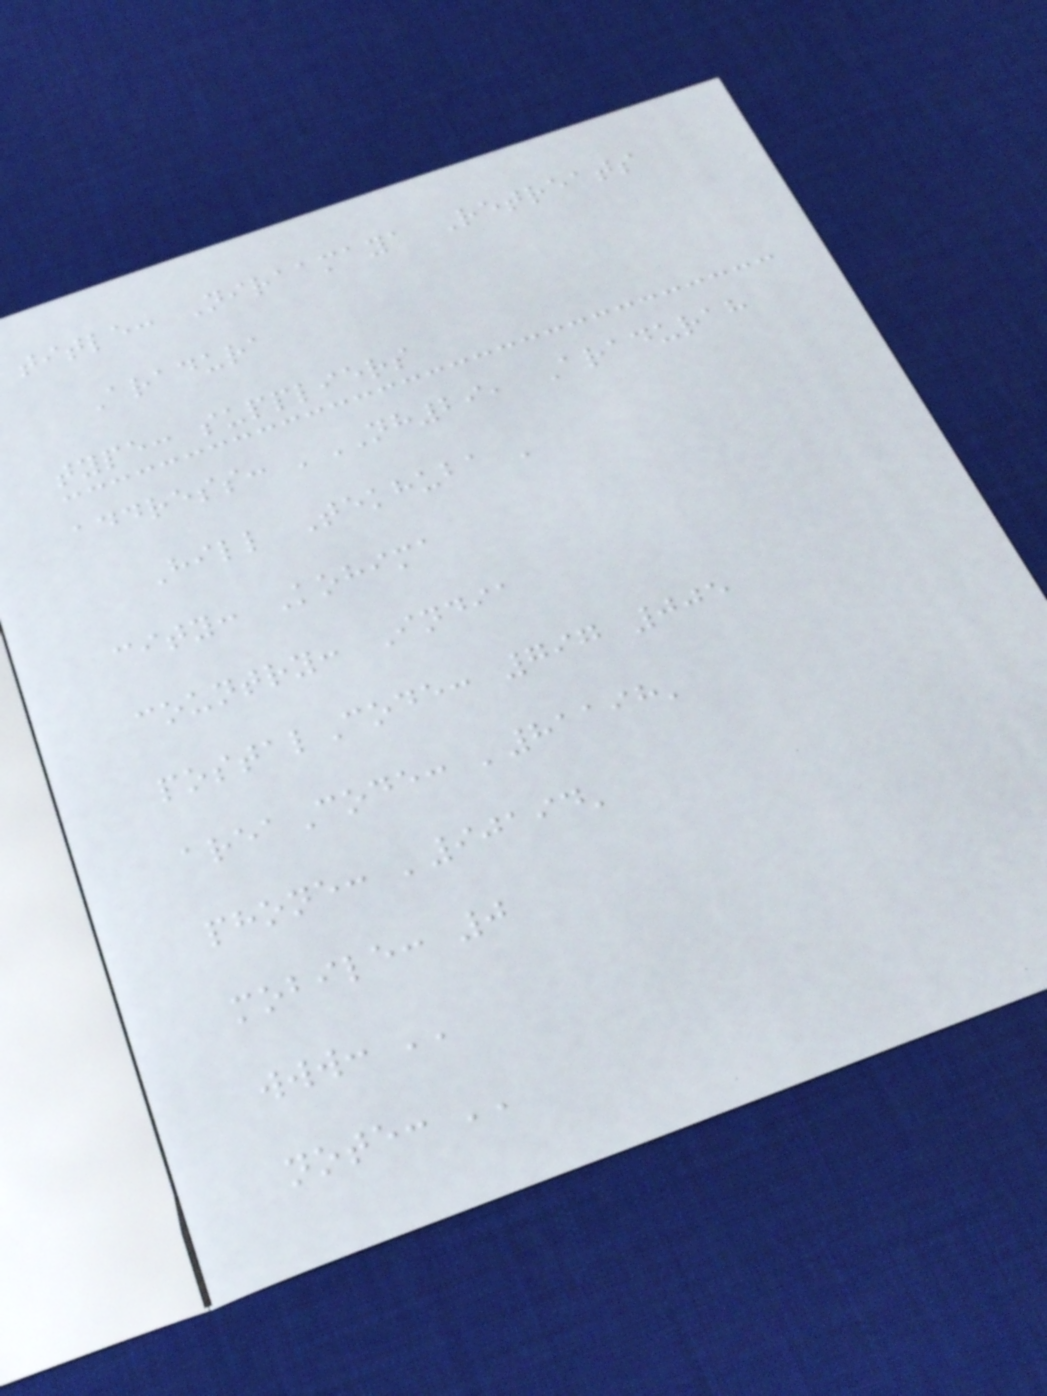title: Niraamaya Retreats
Aradura
type: suppliers
address: 'NH29, Aradurah
Hill Tekhuba '
city: Kohima
country: India
postalCode: 797 005
areaCode: '81198'
phone: '90194'
mobile: 0
www: ''
note: ''
